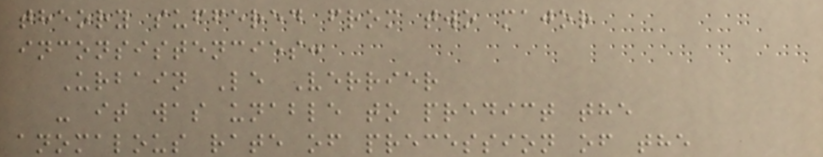theory suffered from two major
inconsistencies:
Urbain Le Verrier
- it was unable to predict the
anomalous rate of precession of the
